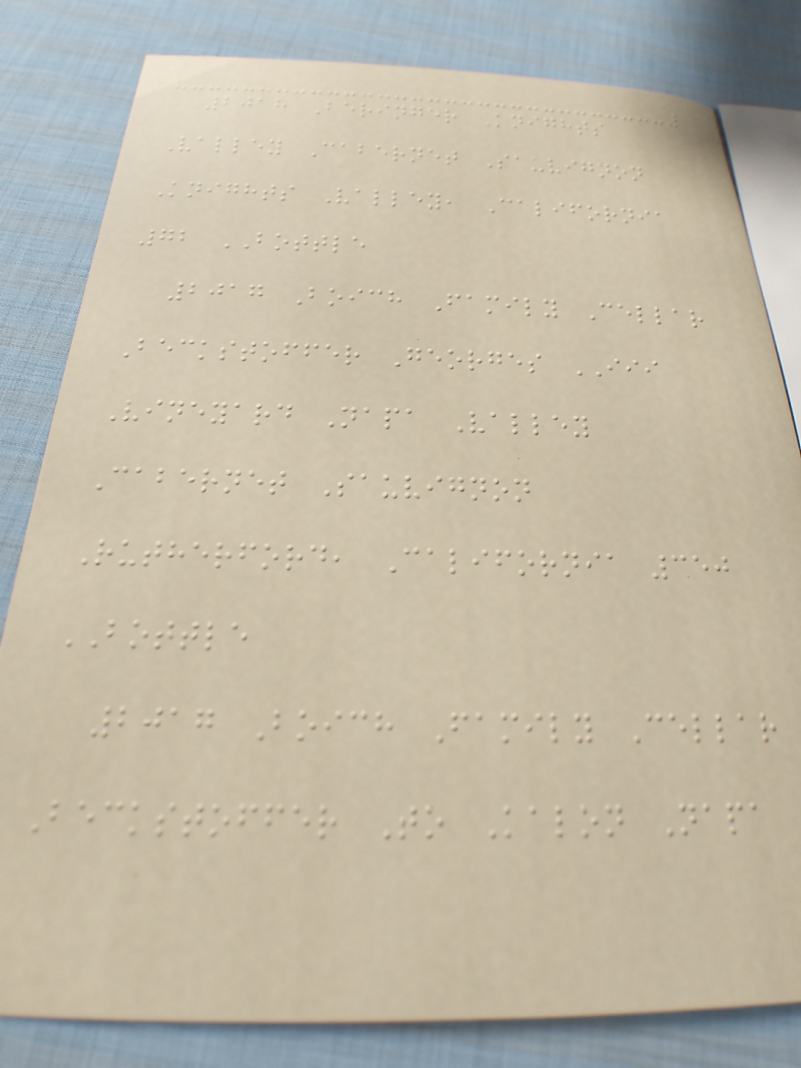2018 Beringer Knights
Valley Cabernet Sauvignon
Knights Valley, California
72 BOTTLE
2017 Boich Family Cellar
Beckstoffer Georges III
Vineyard Napa Valley
Cabernet Sauvignon
Rutherford, California 350
BOTTLE
2017 Boich Family Cellar
Beckstoffer To Kalon Napa
